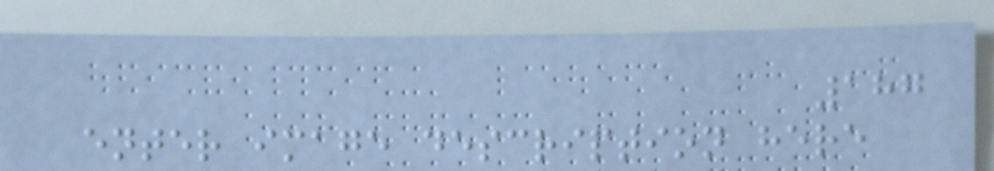187
enter image description here
